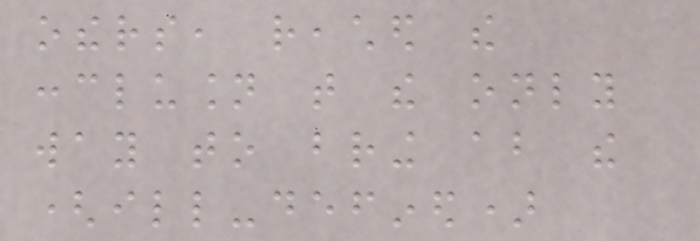others, reached the
conclusion that the only
way to bring about the
(ill-defined)
